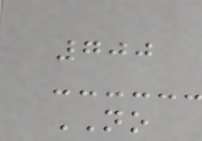700
NO
